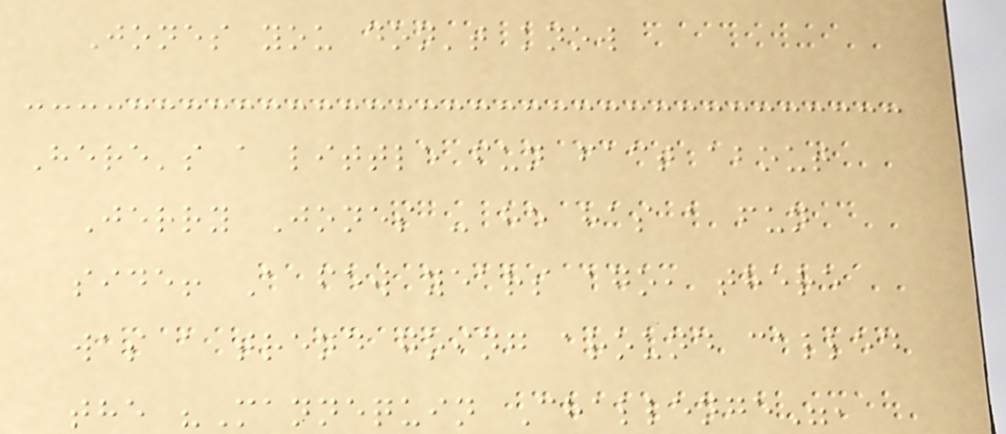Jones you don't know
Here's a little fun fact about
Jerry Jones - he has a fun
side! A few years ago, there
was a trend going around called
the "Mannequin Challenge",
